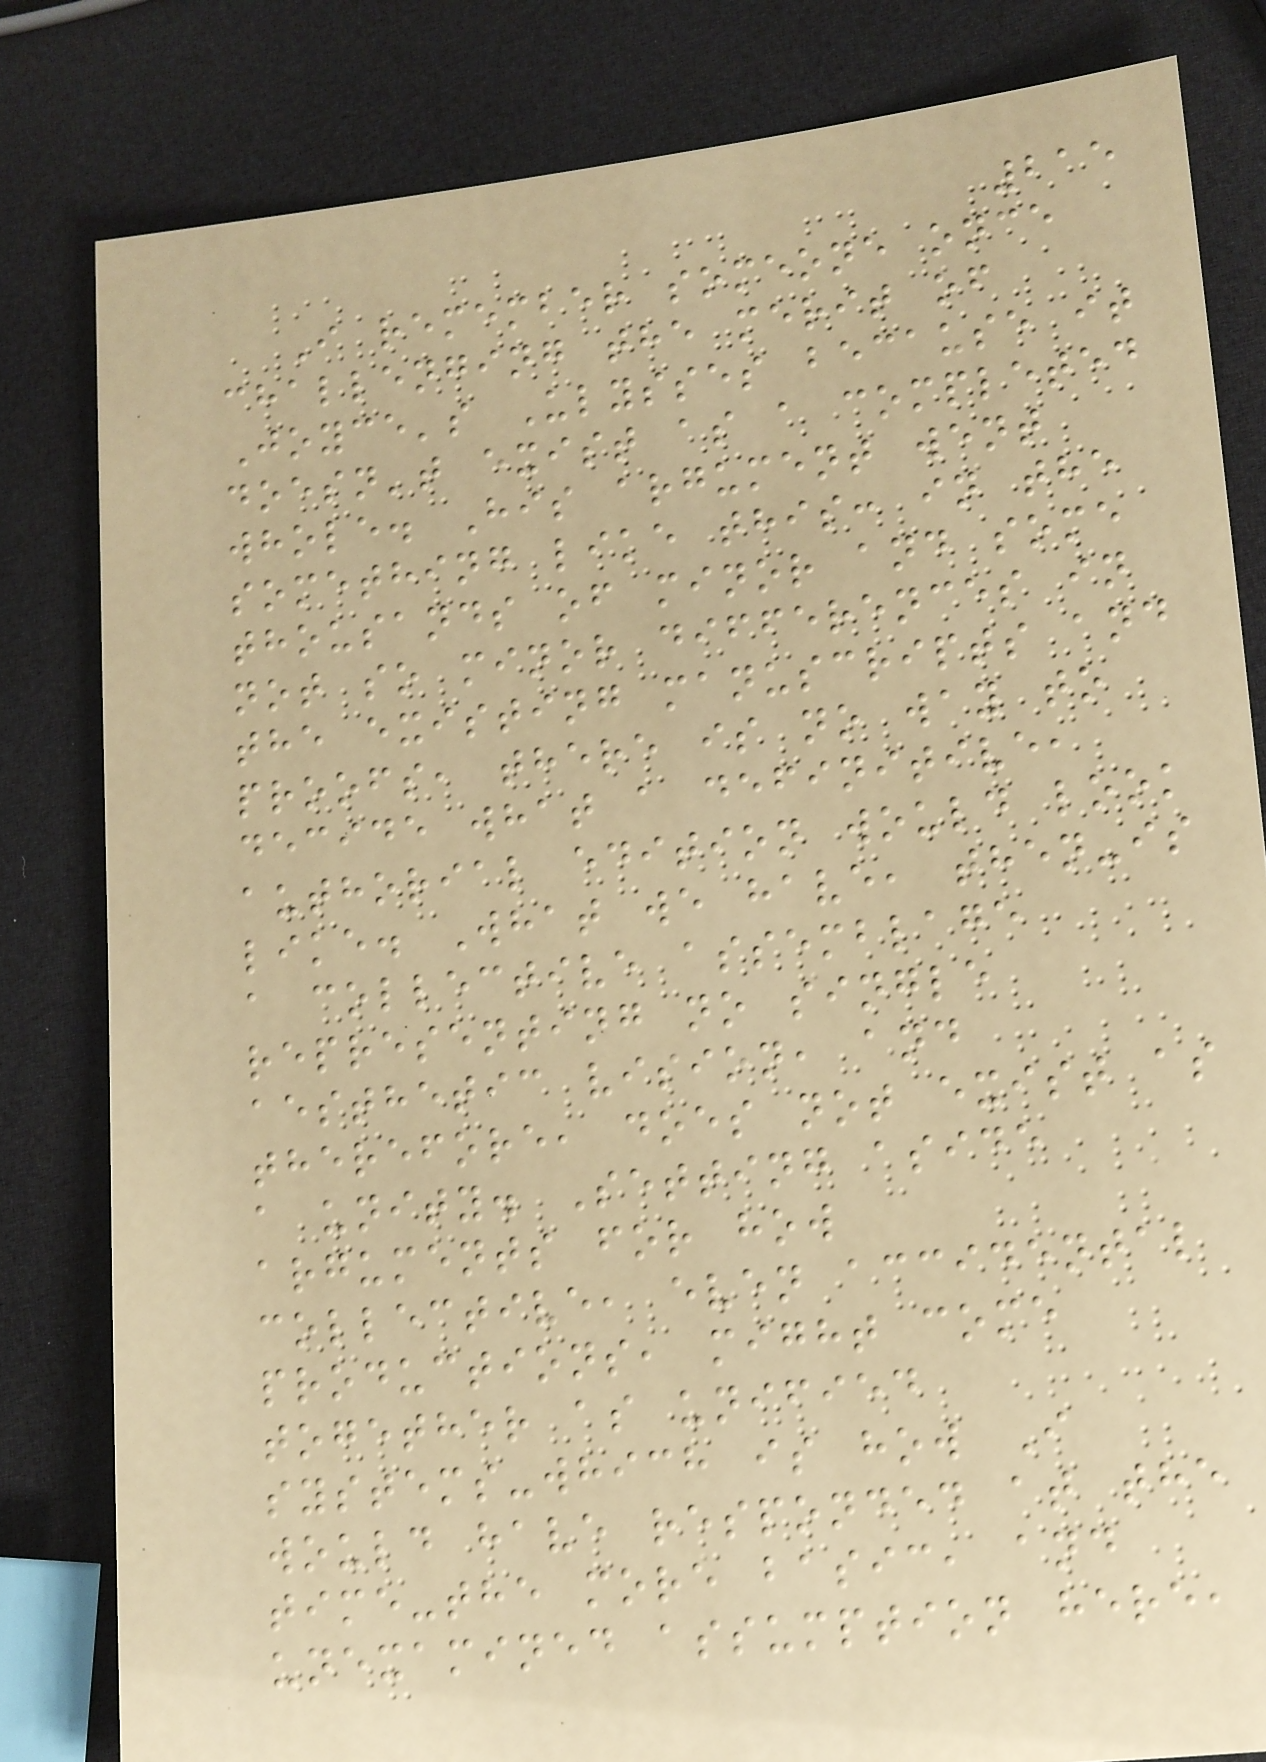215
I remember someone once
challenging the merit of
Joyce's Ulysses because it
doesn't exist as a completed
whole. His argument went
something like this: in the
thousands of minor and some
not so minor differences in
the existing manuscripts and
proofs, there is no way to
decide what a definitive,
authorial edition would look
like. What we have, then-is
a collective assemblage
representing no single
aesthetic vision, and
therefore, does not exist as
a unity. Setting aside
arguments for how
collective, even accidental
productions, might come
together as unified
systems-which is how I
would have responded at the
time-the more basic, and
unexamined assumption here,
